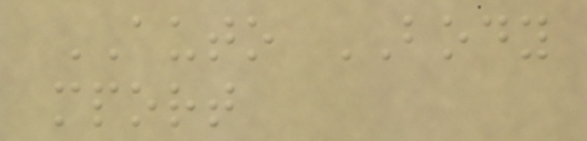AUTO BODY
mport
